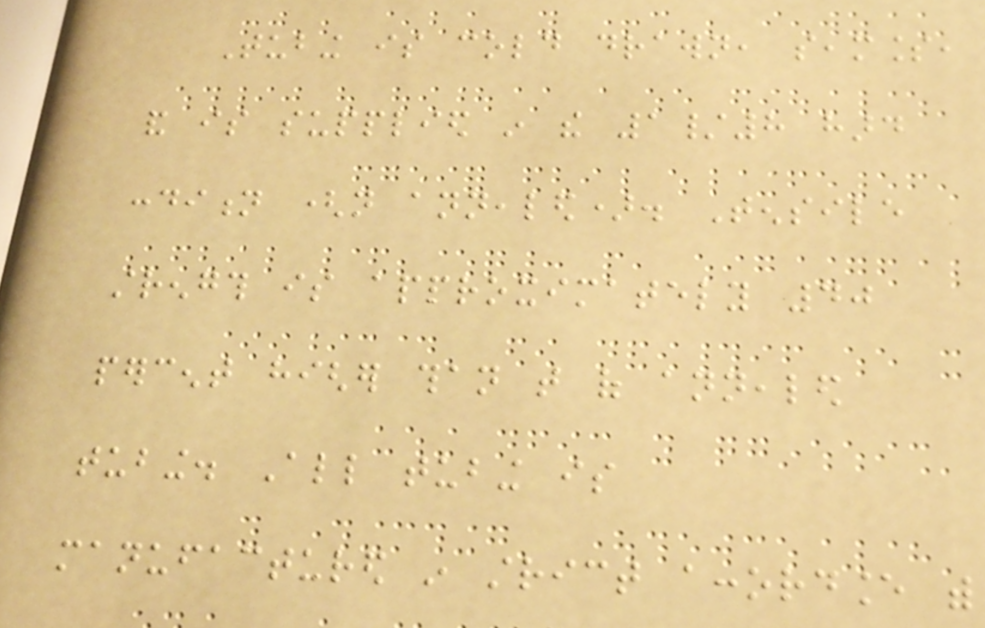Tubing is cold drawn, seamless,
and is supplied in the 1/8 hard
condition (not annealed). Tensile
strength is approximately 40
percent higher than that of annealed
tubing. All tubing is
manufactured in strict accordance with
